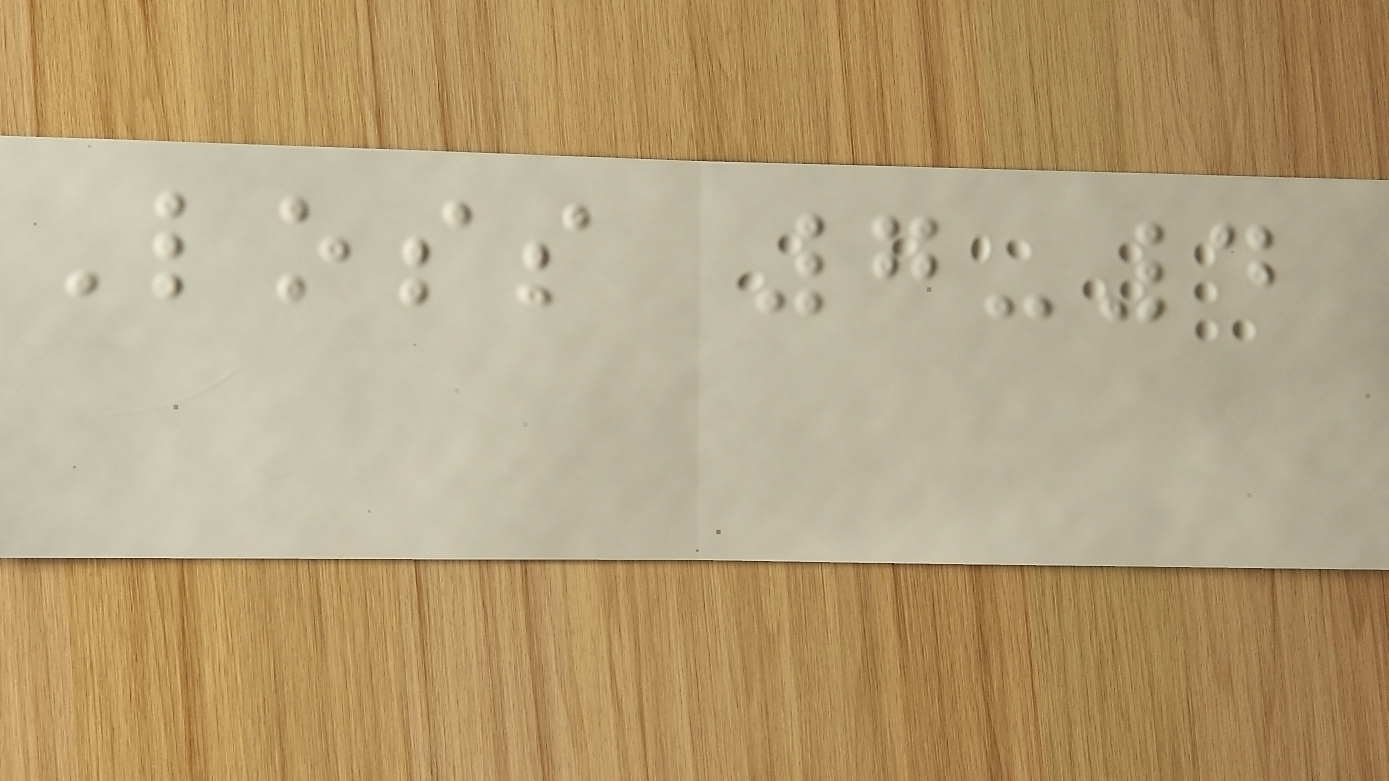Loss 7-4
